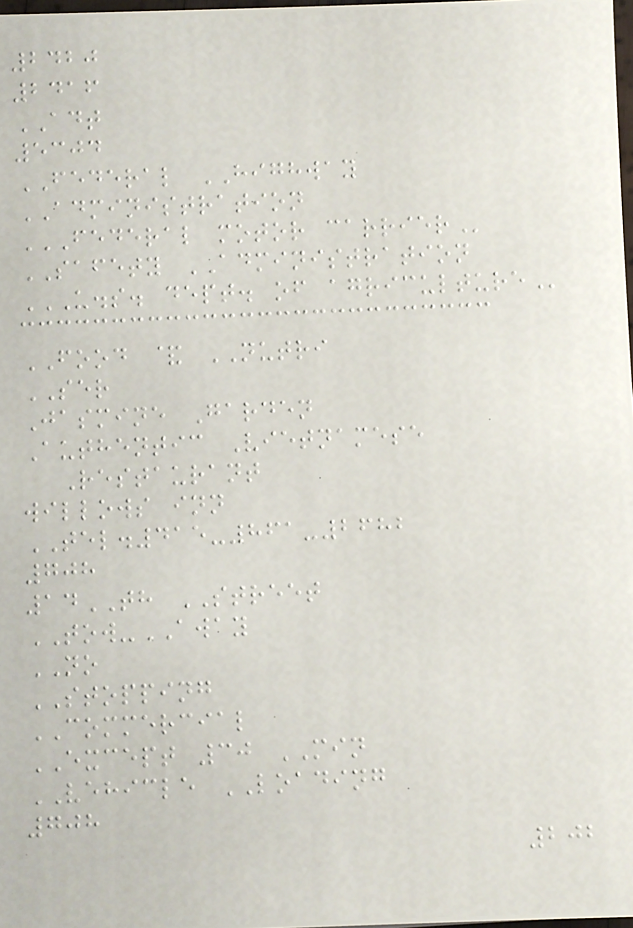2420
2416
ADT
5304
FEDERAL HIGHWAY
ADMINISTRATION
FEDERAL MOTOR CARRIER
SAFETY ADMINISTRATION
U.S. DEPT. OF AGRICULTURE
FOOD & NUTRI
SER
Jasmine Garden
Authentic Vietnamese
Restaurant
willows inn
TEL.415-861-2682
708
14TH STREET
TOW-AWAY
NO
STOPPING
COMMERCIAL
EXCEPT 30 MIN
VEHICLE LOADING
708
202
